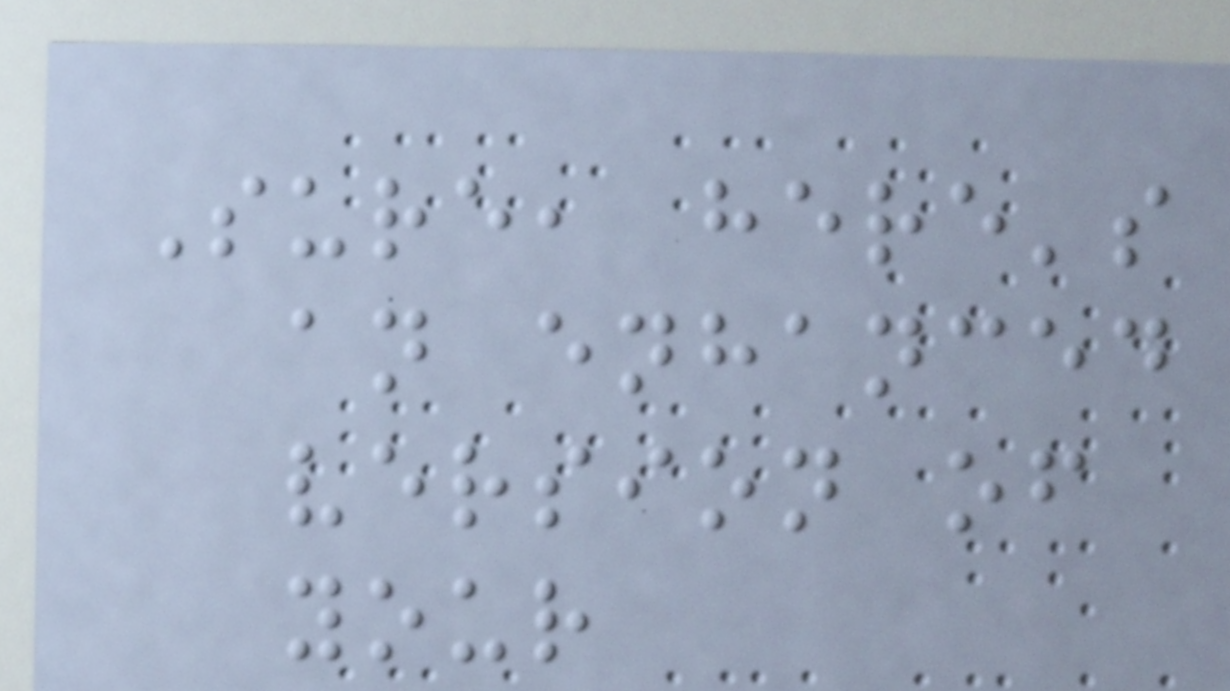Sure, here's
an enhanced
version of
your
